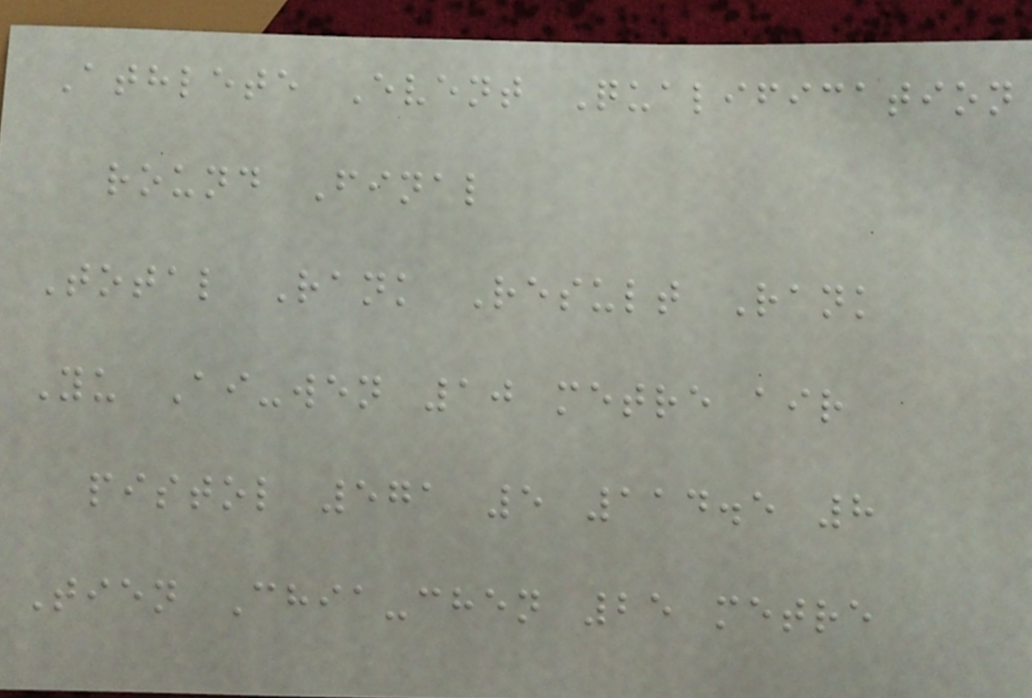Athlete Event Qualification
round Final
Total Rank Result Rank
Yu Ai-wen 10 metre air
pistol 571 5 114.5 8
Tien Chia-chen 25 metre
